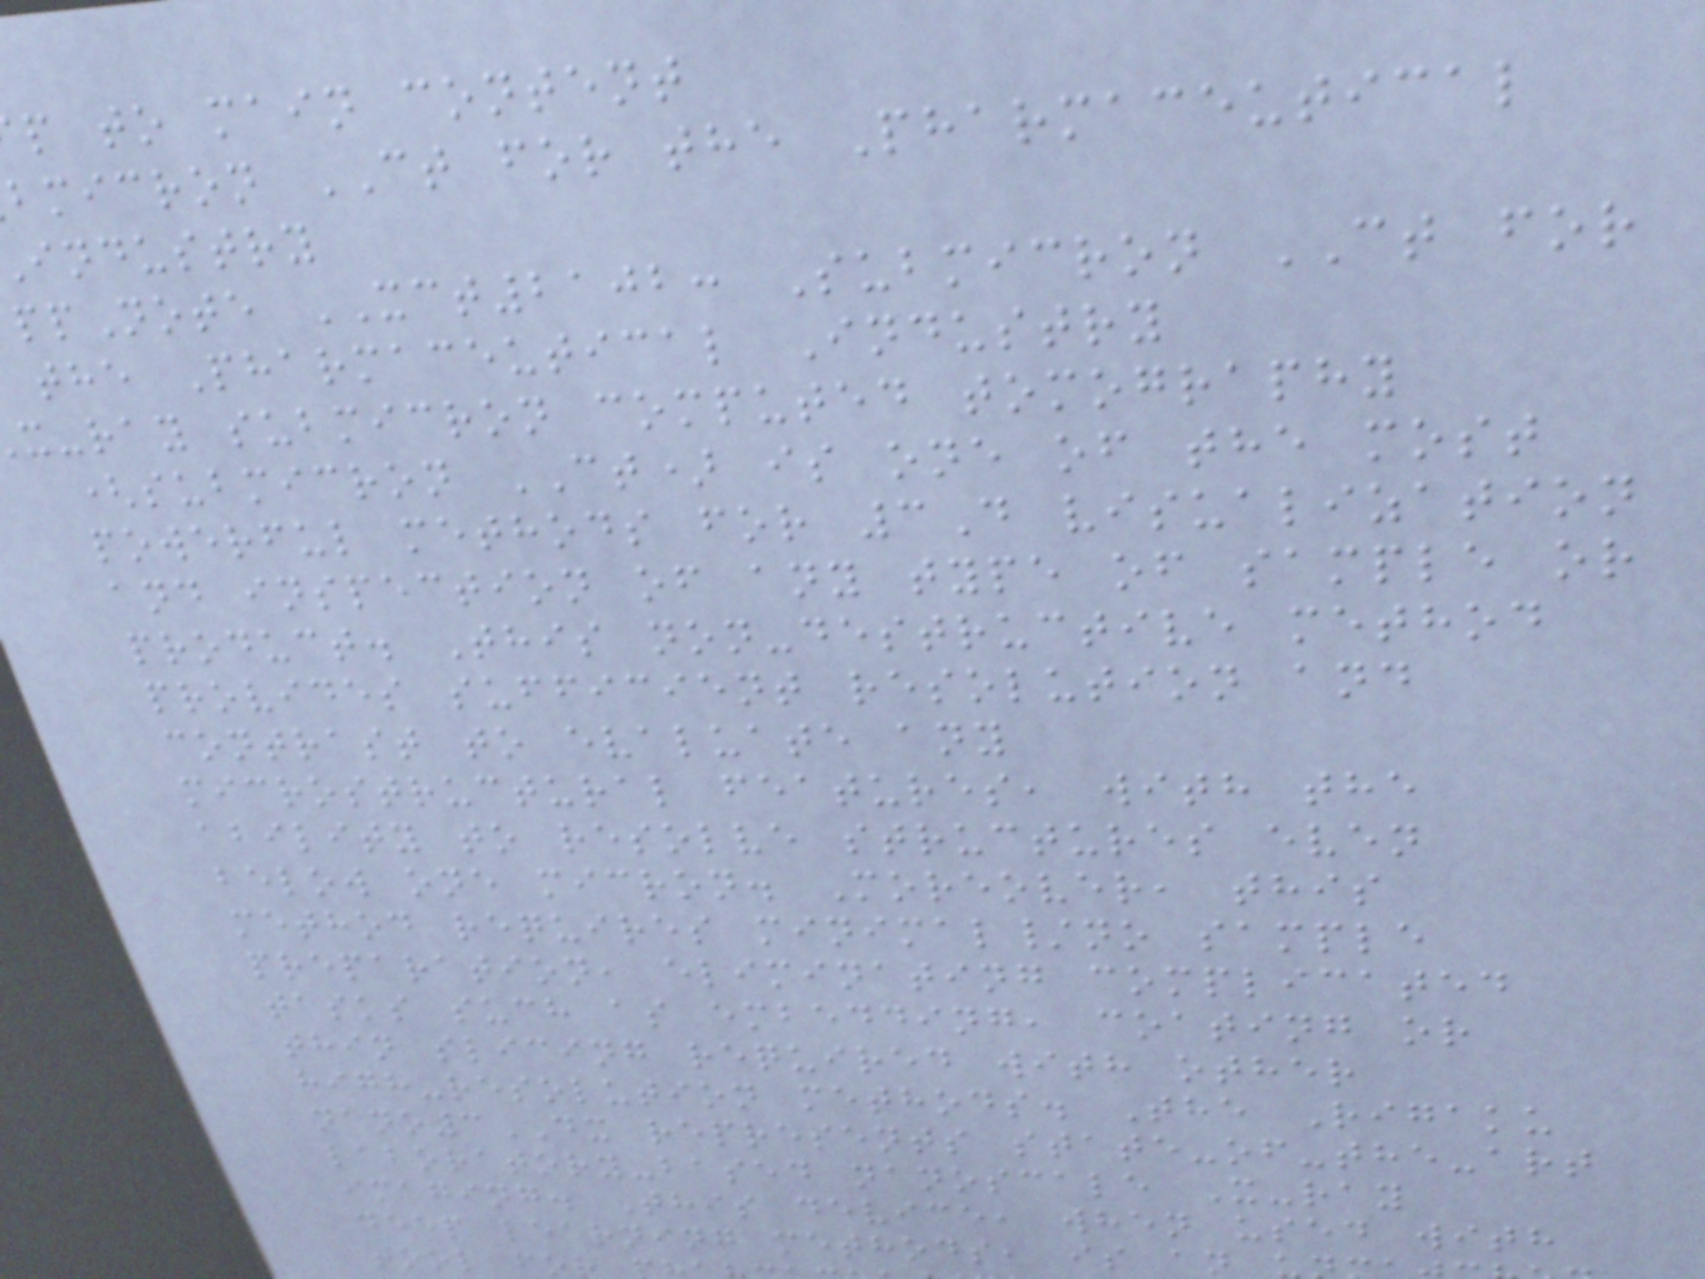p to main content
bmicron CT for the Pharmaceutical
industry
ppNote XCT2102: Submicron CT for
the Pharmaceutical Industry
x-ray submicron computed tomography
(submicron CT) is one of the most
powerful methods for 3D visualization
and inspection of any type of sample or
product. This non-destructive method
provides sufficient resolution and
contrast to evaluate any
microstructural features, with the
ability to resolve structures even
below one micron. Moreover, this
method requires minimal/no sample
preparation, eliminating complicated
tasks such as embedding, coating or
thin slicing required with other
high-resolution methods. The Rigaku
nano3DX represents state-of-the-art
laboratory-based nanoscale X-ray
imaging. This device, when used with
deep learning methods, is an
